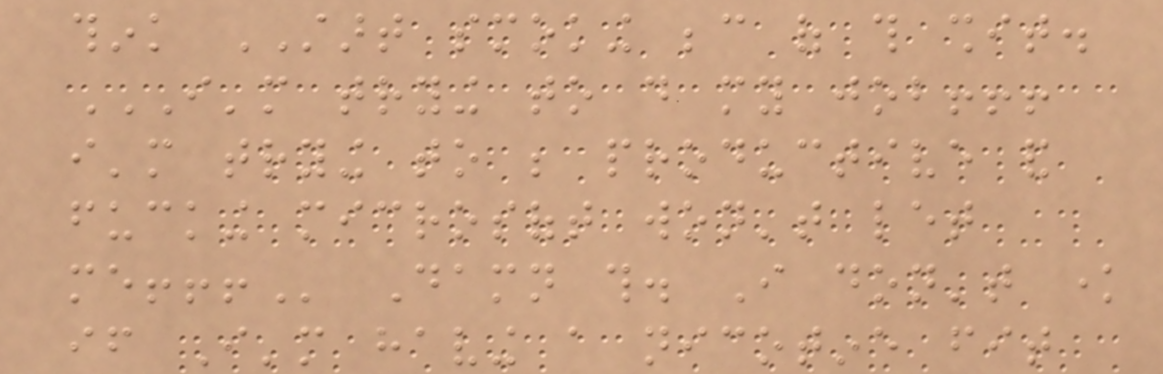think START smoking because of this shit.
I'M TRYING TO DO MY JOB!!!
I'M TRYING TO BE PRODUCTIVE AND
FUCKING MICROSOFT WON'T LET
ME!!! Damn this. I don't know
if I'm having a nicotine fit
